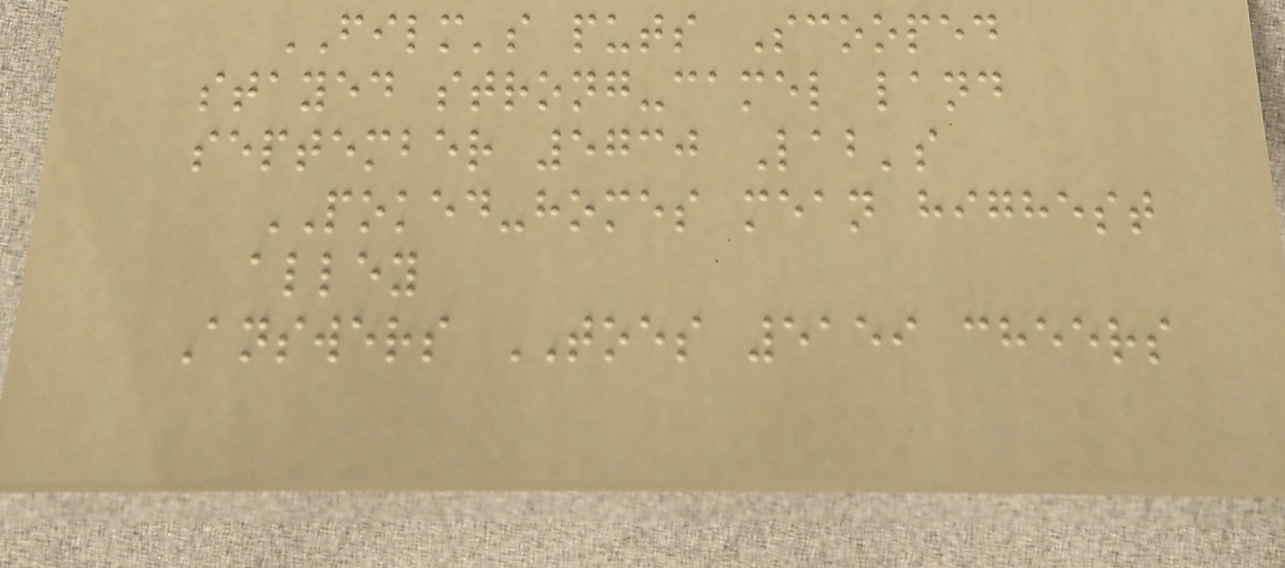FILM's puts Scooped
stayed strong-camel land
september 5730 Lab's
POKED-homes mean highest
alley
Answers TOES 5159 cheers
